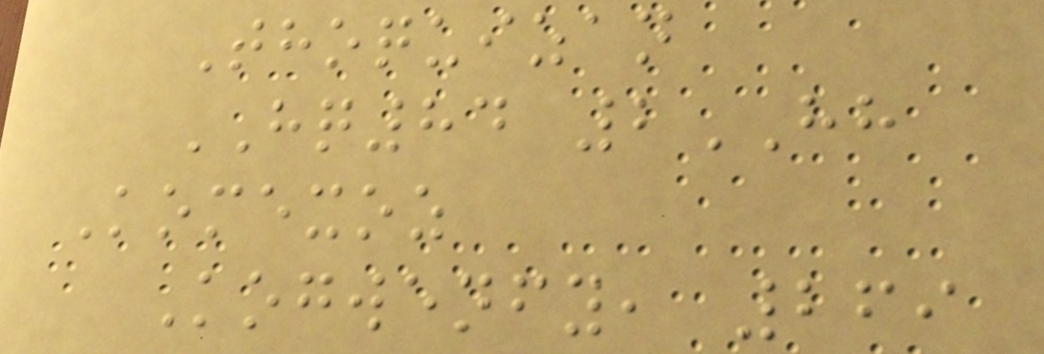Thoquizan
HQ84 2HH
Komexoz
Kogwenfy, 269
